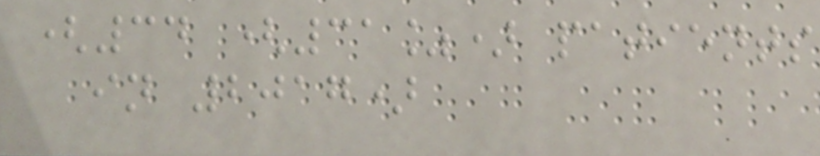(34 (31%) patients
in 2017)
